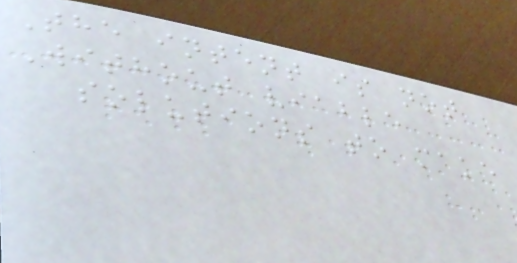The intent is not
Without viable
solutions to make
